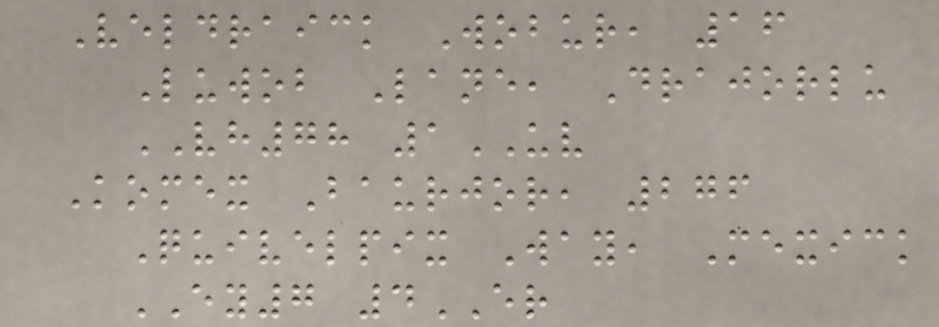Veldraick Wobur, 16
Luwob Lane, Drajorlu
VH78 1UV
Komex Baurjor, 276
Quivelpix Way, Mexick
EY7 4ER
